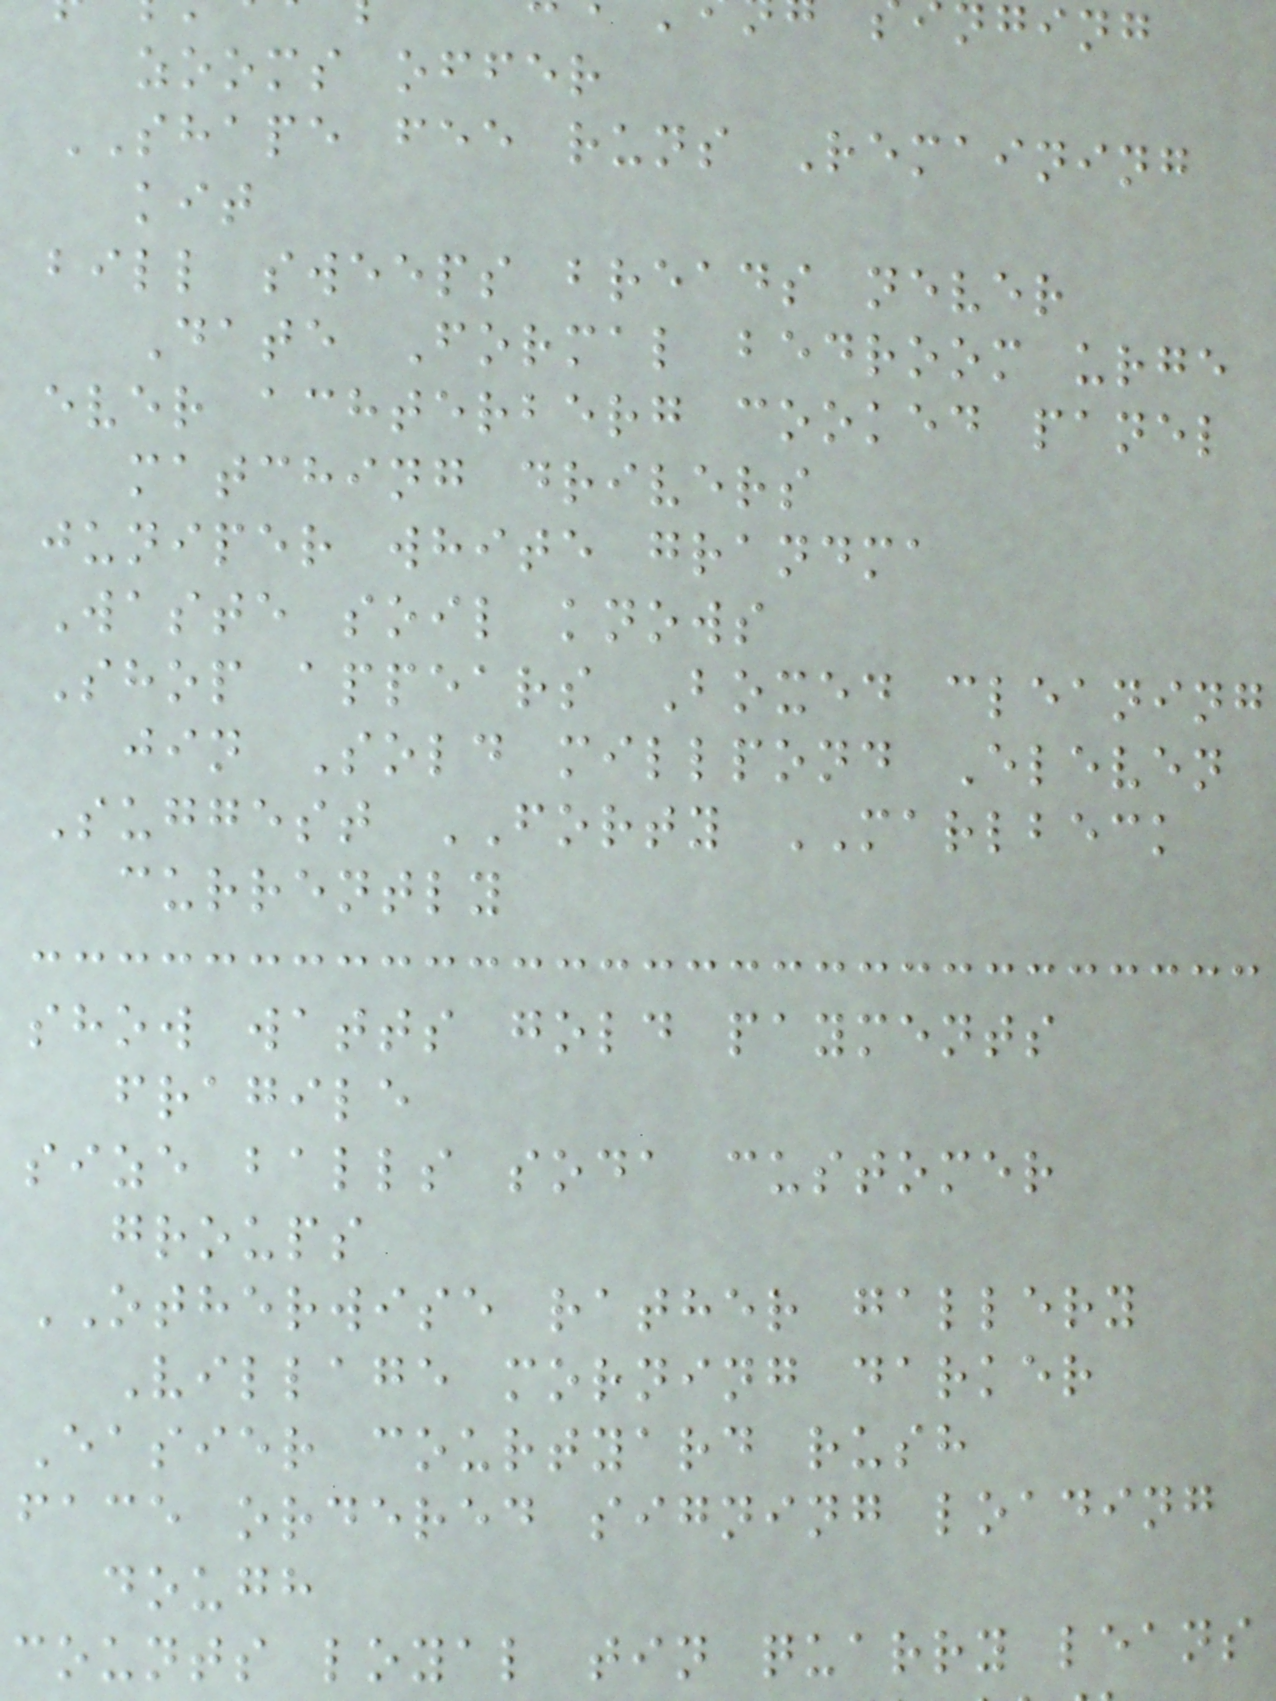zooms offer
SHAPE fee runs Remaining
kit
bill sweeps breads never
Date Formal bedroom urge
ever achterberg cooked panel
matching drivers
juniper white grandma
Waste soil knows
Shop appears Boxed cleaning
jin Sold millpond Eleven
Suggest FORTY MARLBECK
currently
show watts gold payments
fragile
size balls soda customer
groups
OTHERWISE rather gallery
Village morning darker
Easier courtyard rush
face ordered signing loading
dough
counts loyal tin quarry leans
